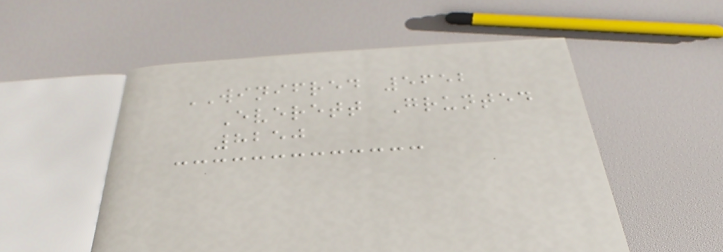WINIFRED 5652
Everett Grunted
8250
